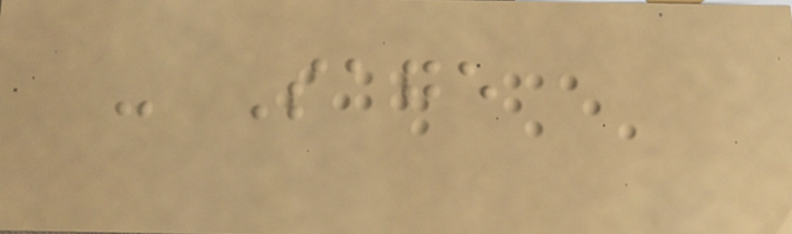- Sage
